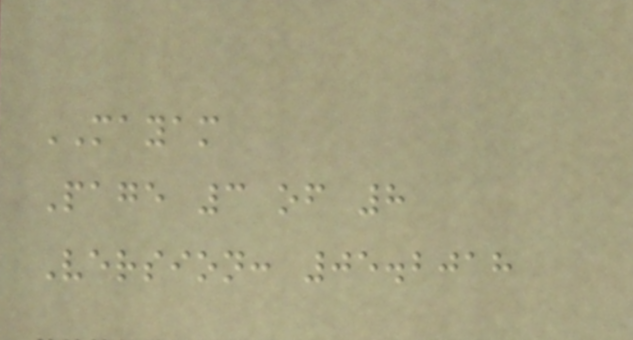MAYAM
Page 3 of 8
Version: 05.2018
